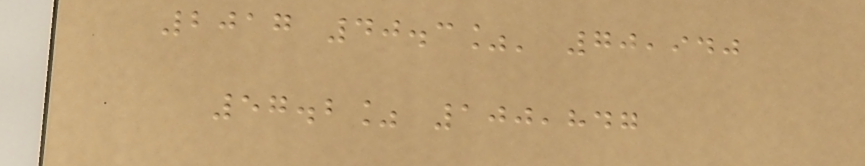2017 40.3%' 70,940
57.2% 100,847
